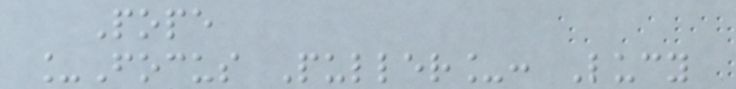Pope
_Focus Puller_: Lucy
